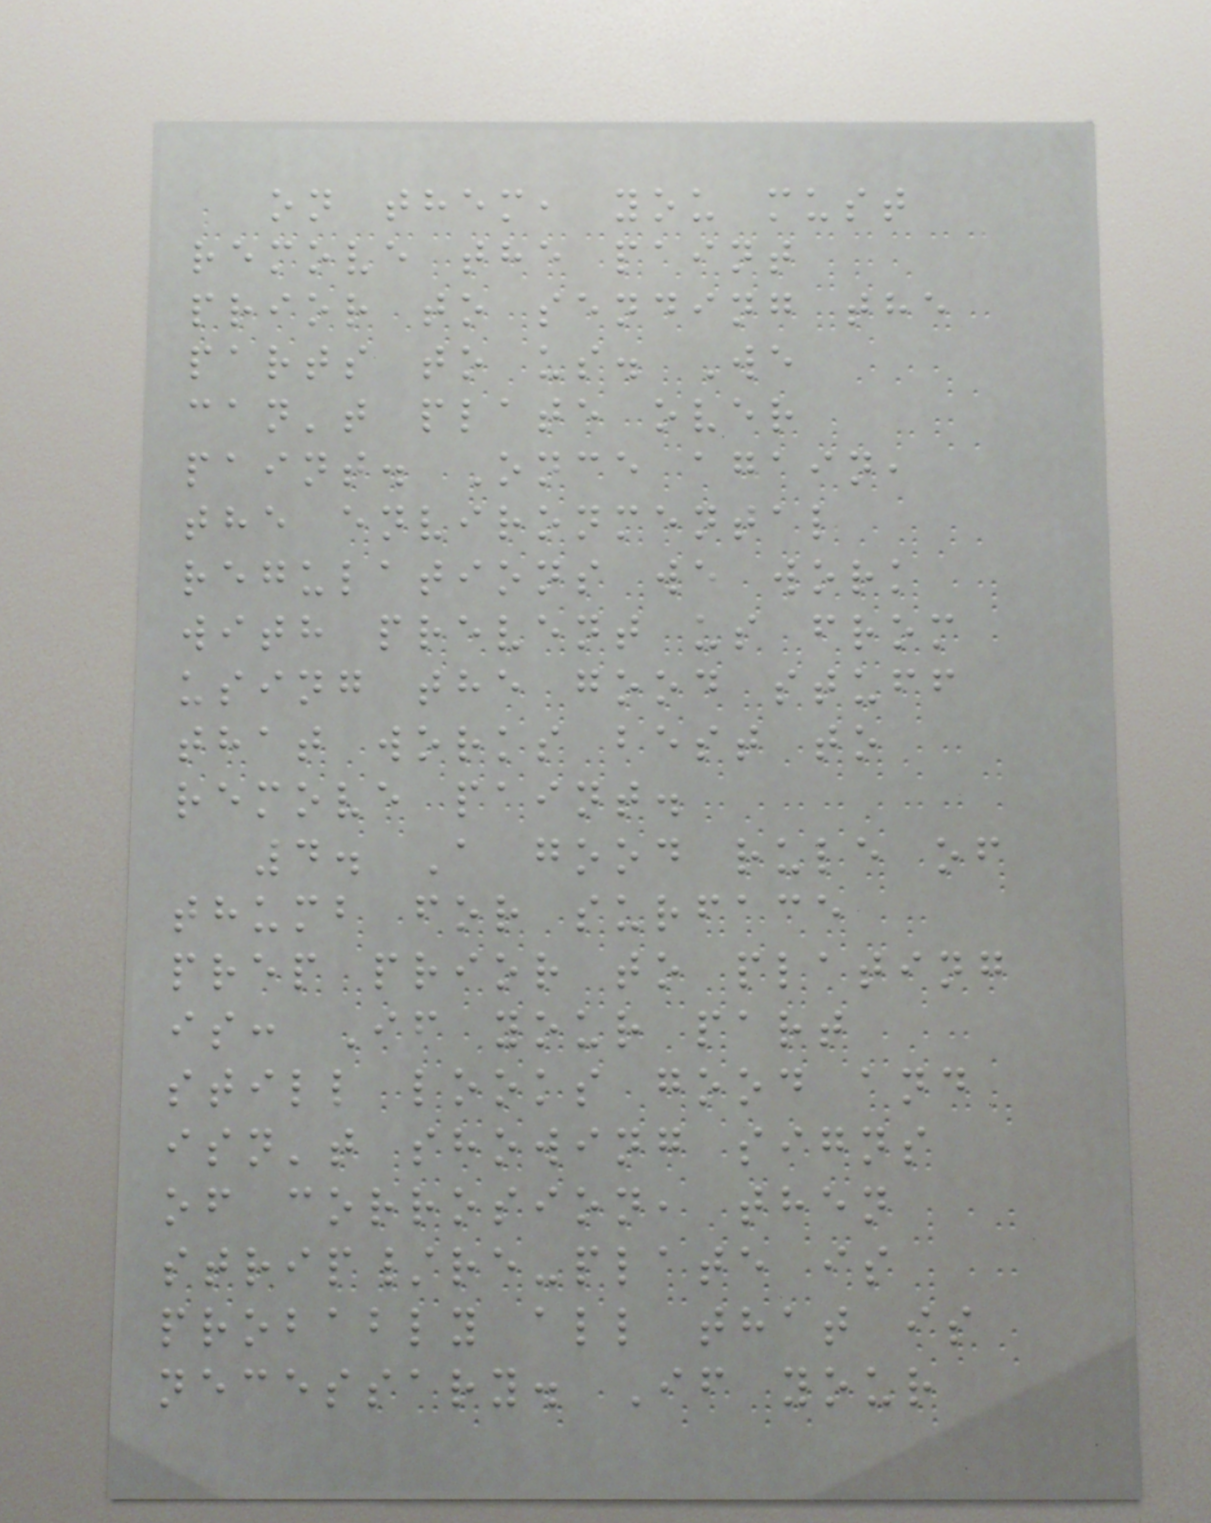on them, you must
remove the paint
prior to sending the
parts to us. We
can't plate over
paint. Once again,
the environmental
regulations we work
with prevent us from
using the good stuff
that works best to
remove paint.
4. A good rule of
thumb for surface
prep prior to plating
is: If your part
still looks good and
isn't showing signs
of corrosion, then
strip/re-plate is
probably all that is
necessary. If your
